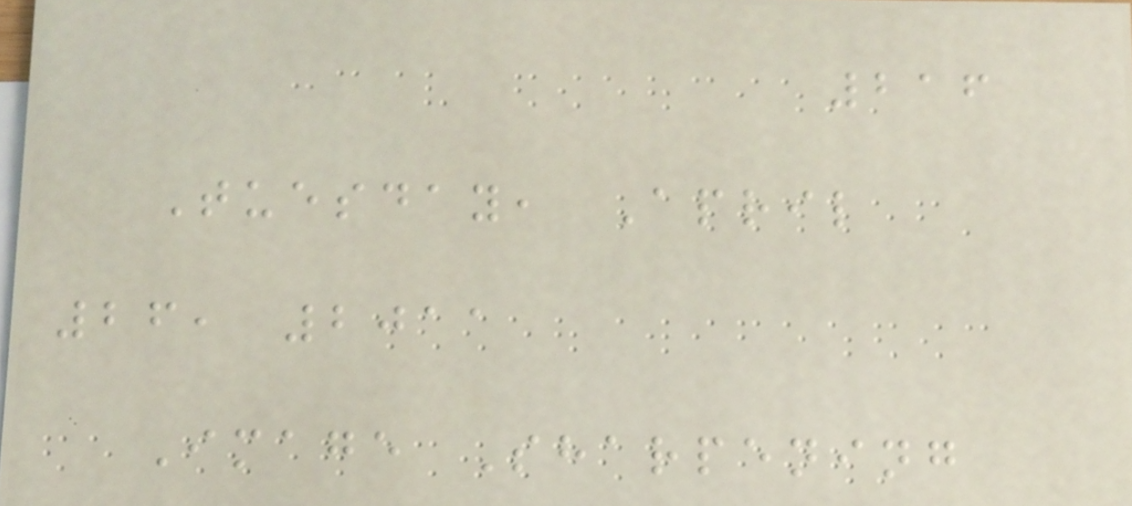216
Tuesday, April
26, 2011
Image Sharpening
